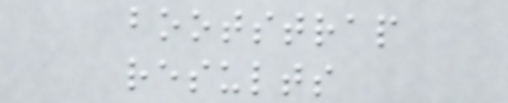bootstrap
results
